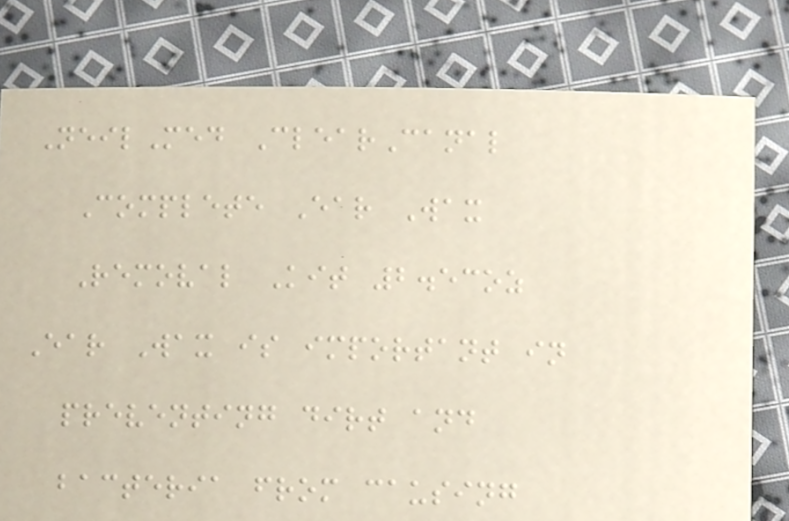NeilMed ClearCanal
Complete Ear Wax
Removal Kit 2.53oz
Ear Wax is important in
preventing dirt and
bacteria from causing
